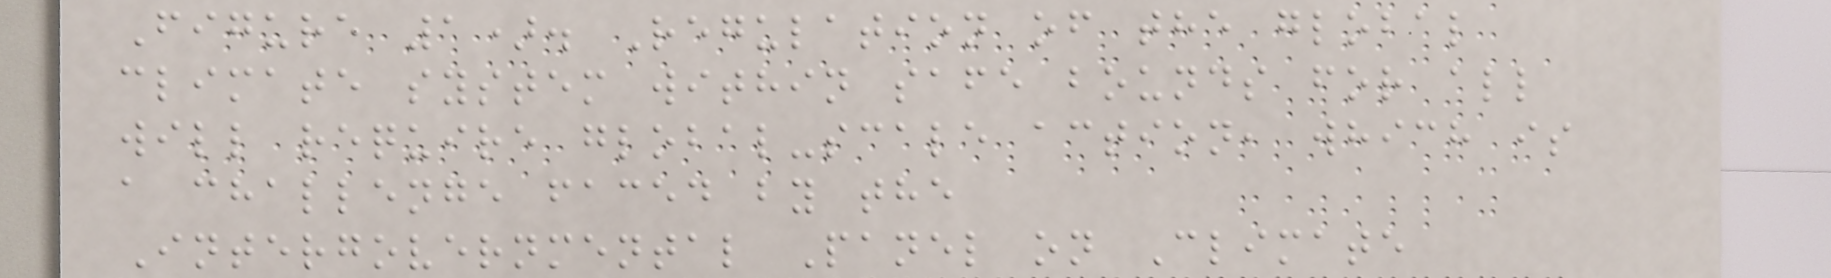Figure 1). Regulation of the global
climate system within safe bounds for all
will require global-scale action, which is
a challenge faced by the
Intergovernmental Panel on Climate
